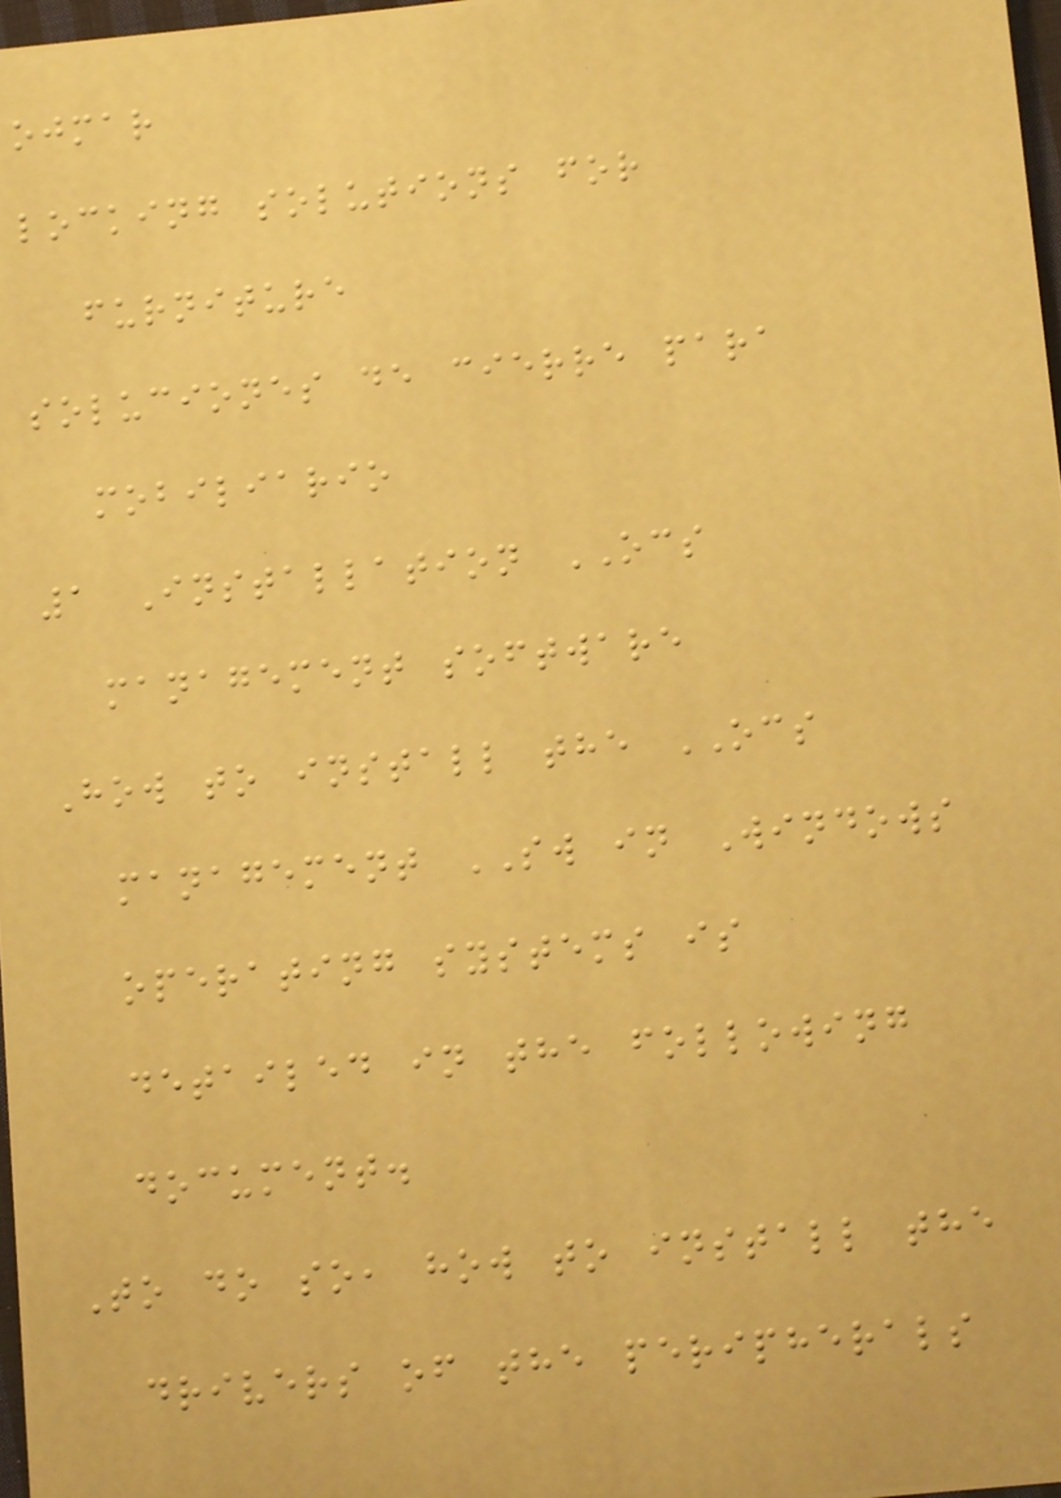ojmar
locking solutions for
furniture
soluciones de cierre para
mobiliario
1 Installation OCS
management software
How to install the OCS
management SW in Windows
operating systems is
detailed in the following
document.
To do so, how to install the
drivers of the peripherals
